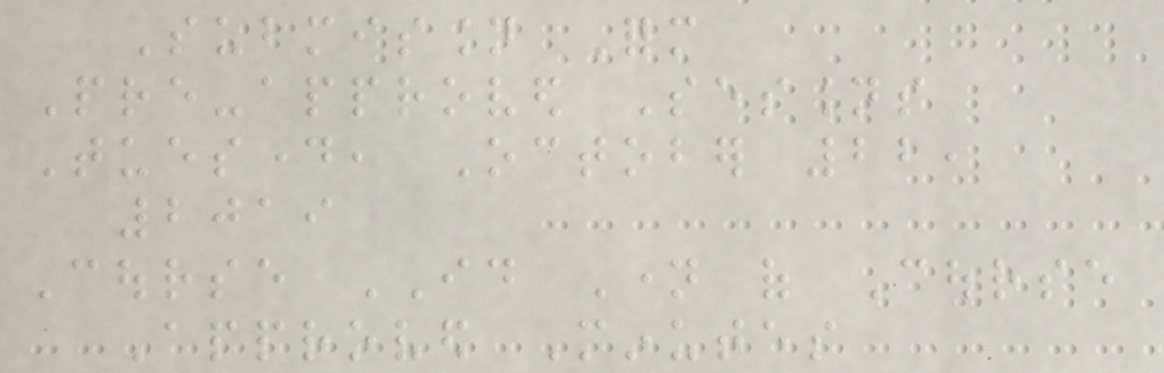Submission Form
Pre-approved Sessions
Tuesday, October 22,
2019
Course ID Name of Course
Approved Minutes
